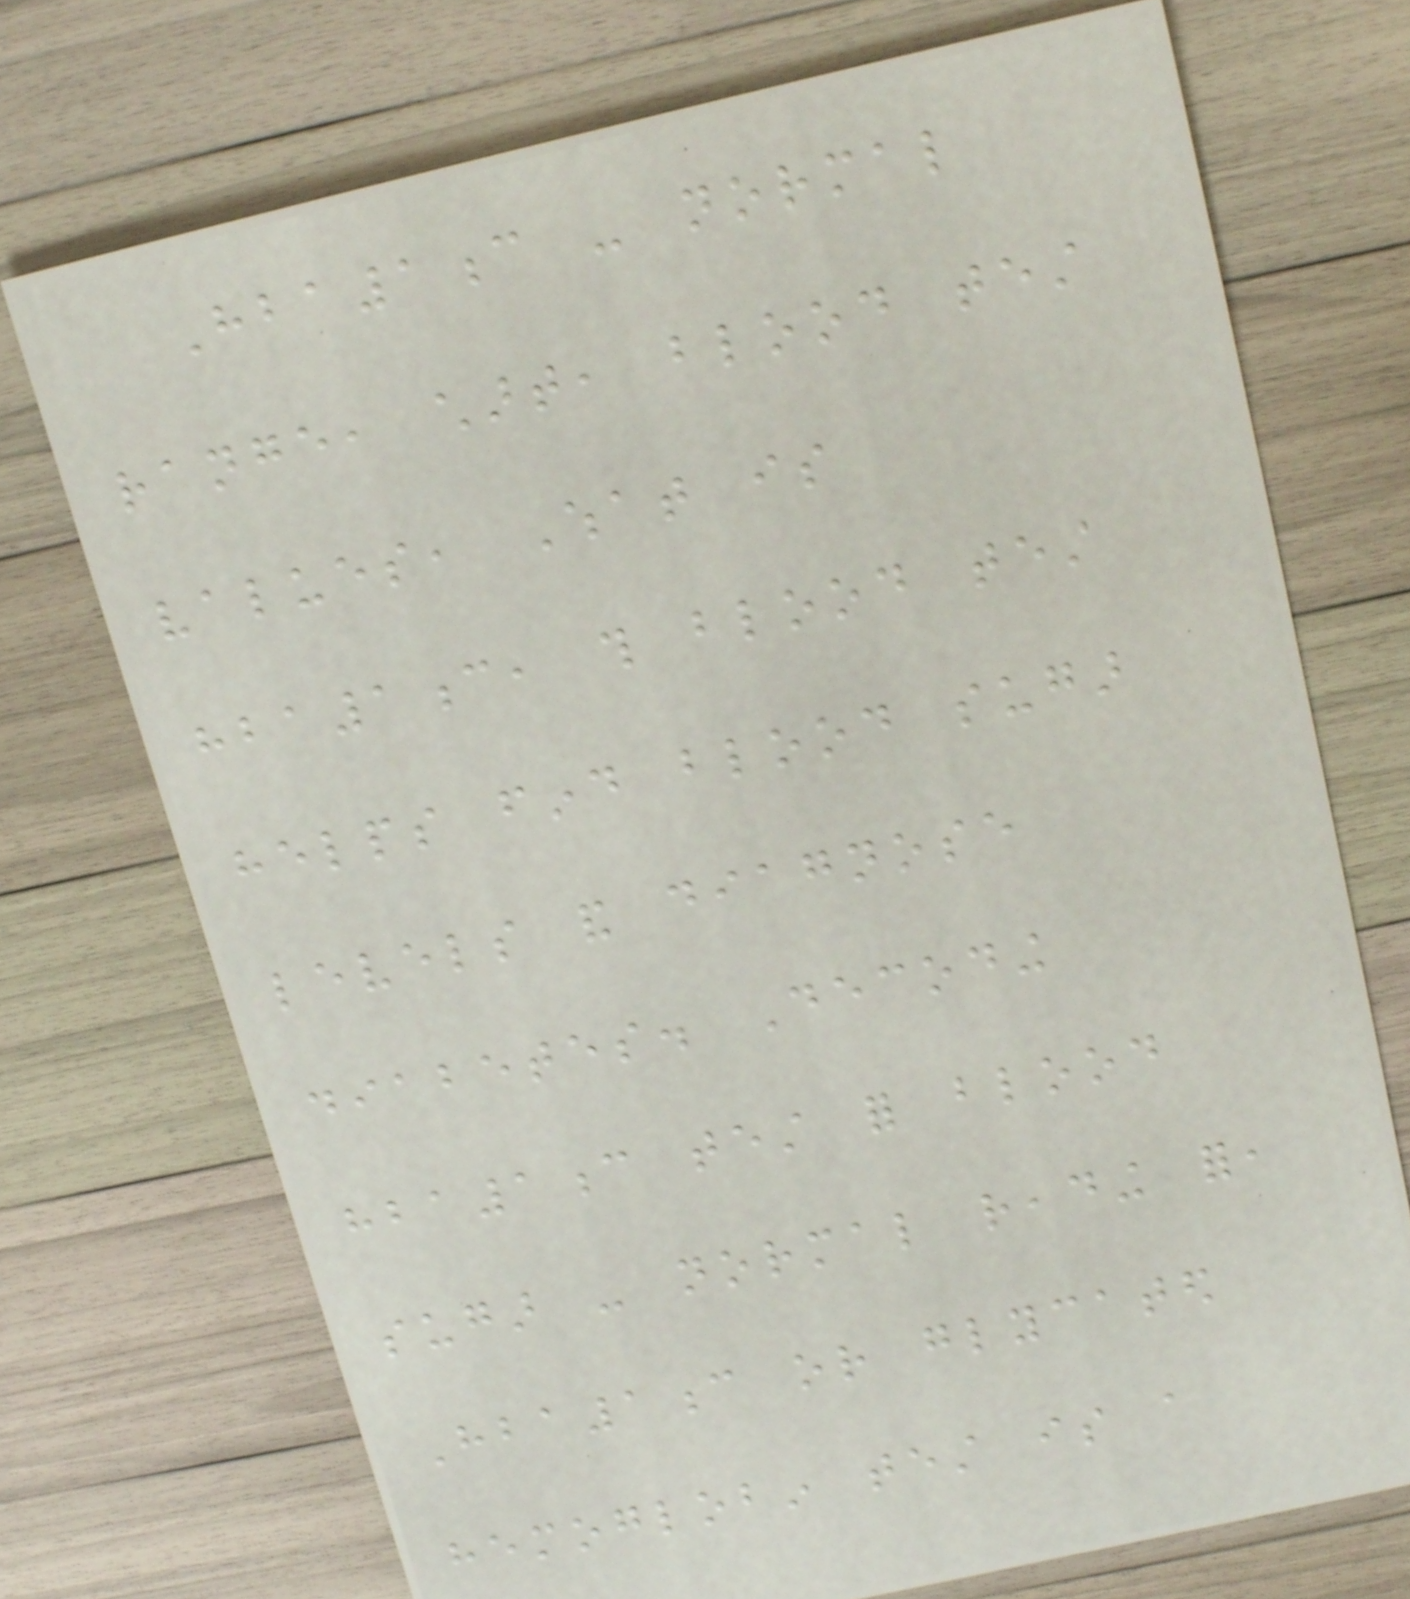Hba1c - normal
range, chart, blood test
values, What is
hba1c, this blood test
helps find blood sugar
levels and diagnose
diabetes. Decoding
hba1c test for blood
sugar - normal reading for,
Hba1c or glycated
hemoglobin test is a
